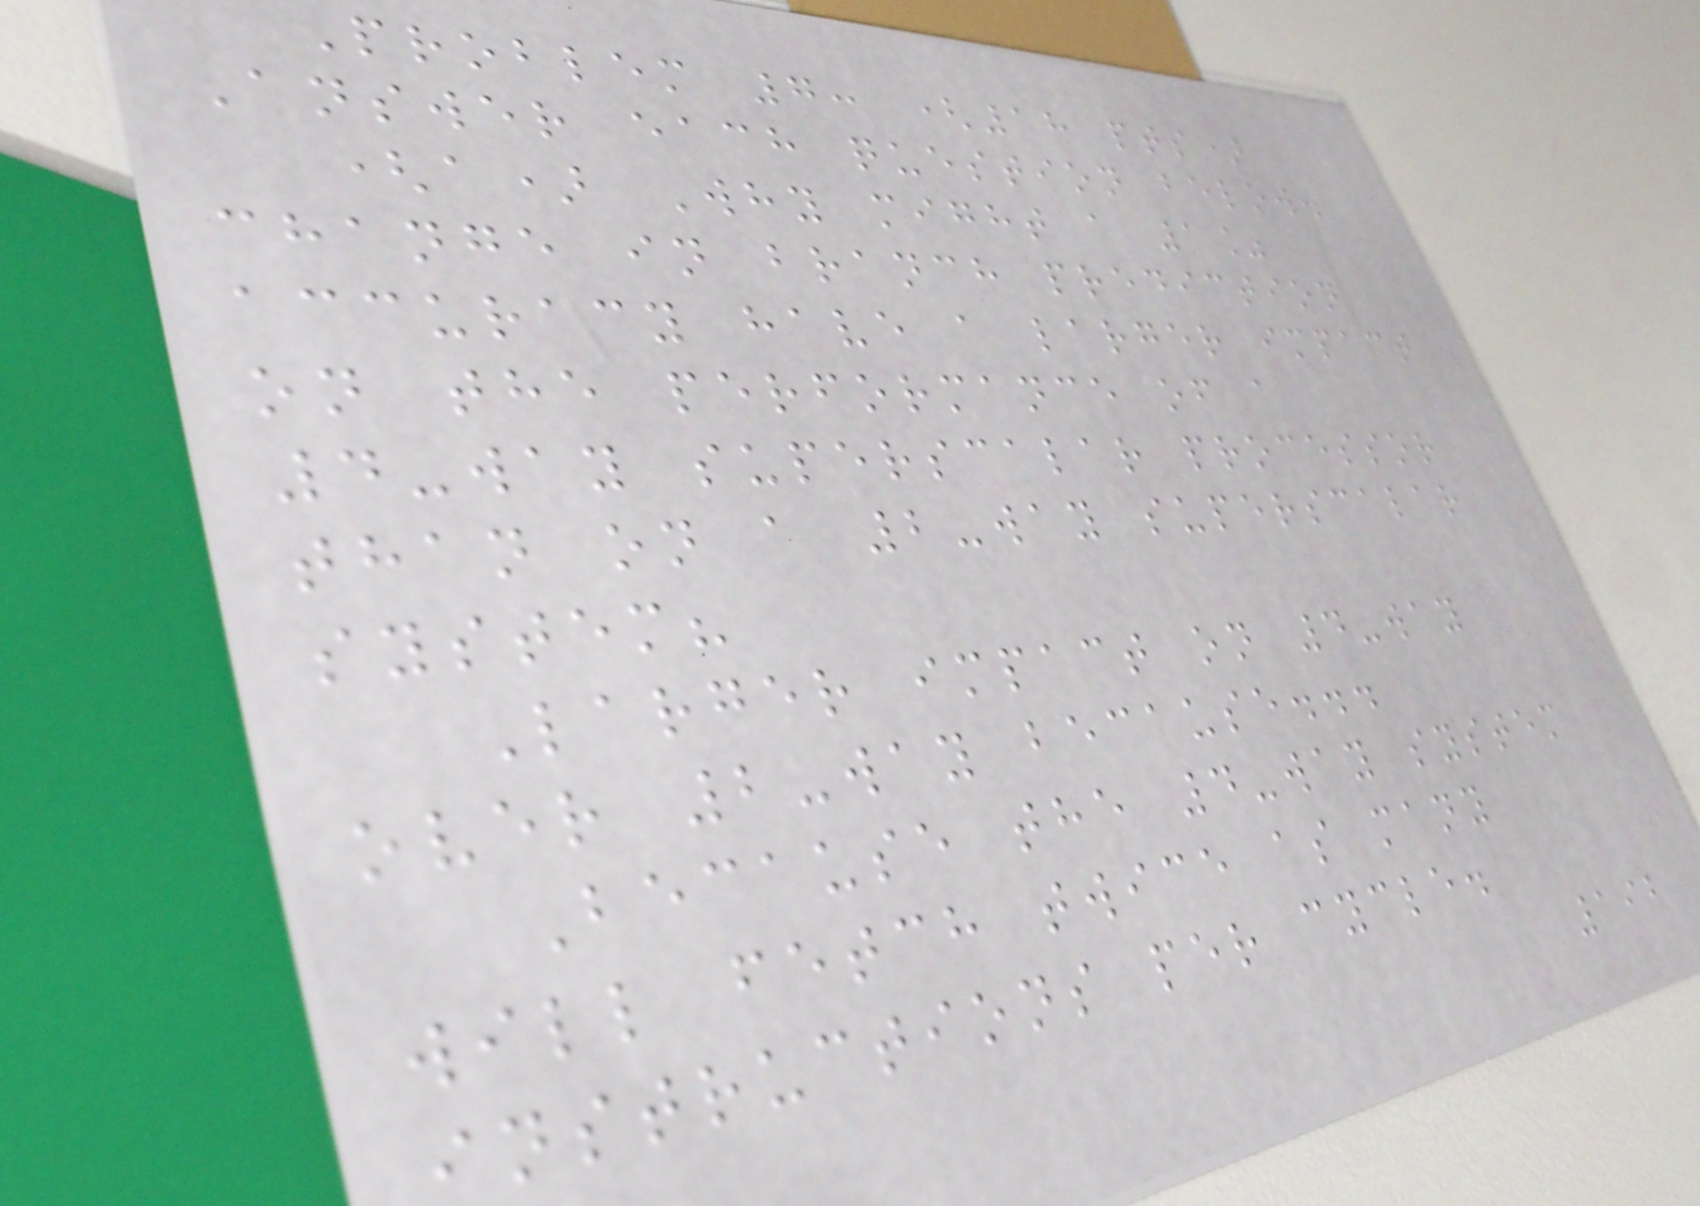Problem 7: (18 pts)
Answer each question below.
(a) Why might a 1%
change in branch prediction
accuracy have a larger impact
on the performance of a
4-way superscalar processor
than on a 2-way superscalar
system?
Larger impact on 4-way
over 2-way because...
Because the 4-way system
will fetch twice as many
instructions per cycle.
192
